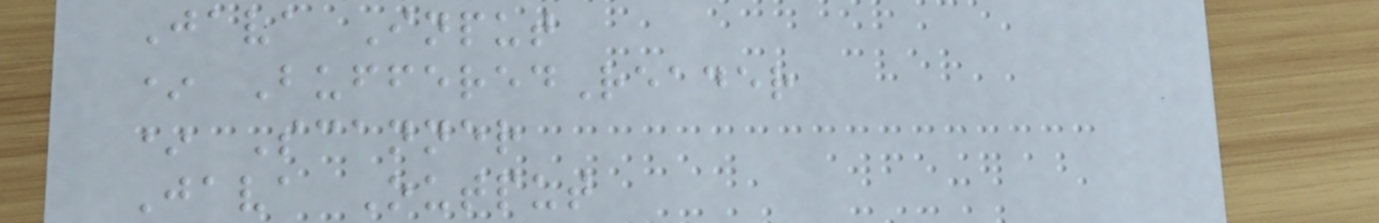Java Input
* BufferedReader
* Scanner
Java Output
